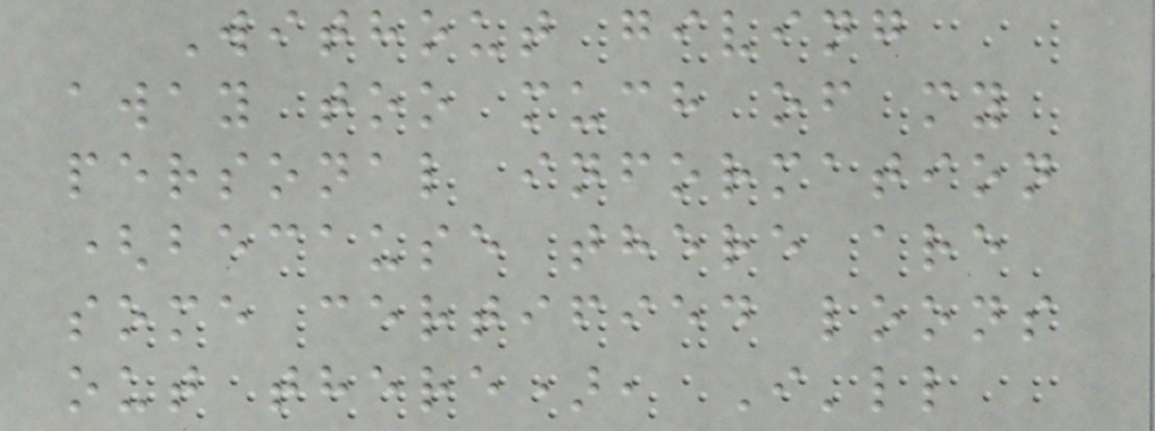Without giving
away too much of my
personal information
(because there are
some certified loons
out there), I'll
